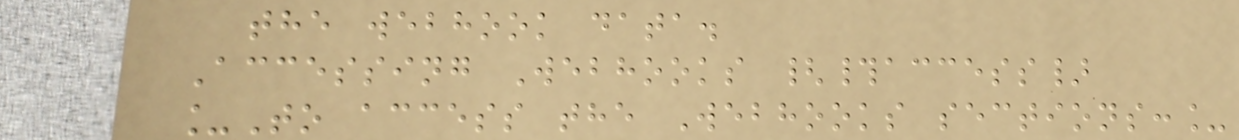the webhook data.
Accessing Webhooks {#access}
_To access the Webhooks sections:_
